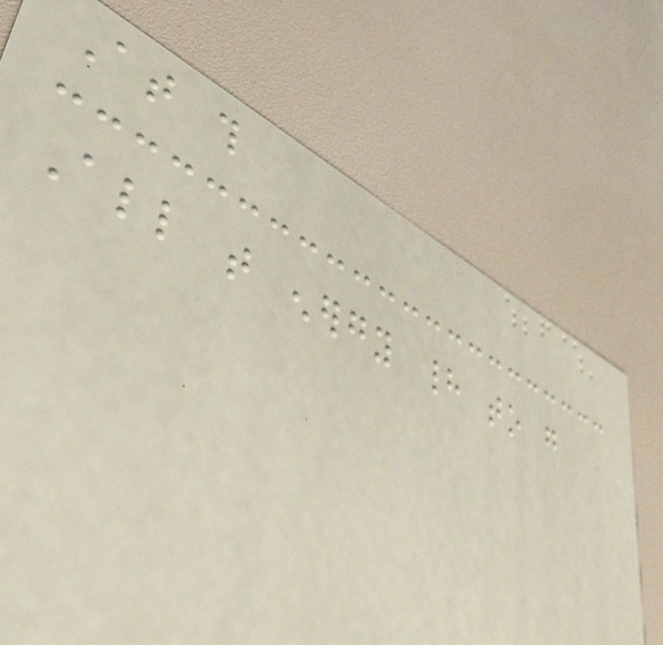At this
All that energy had to go
